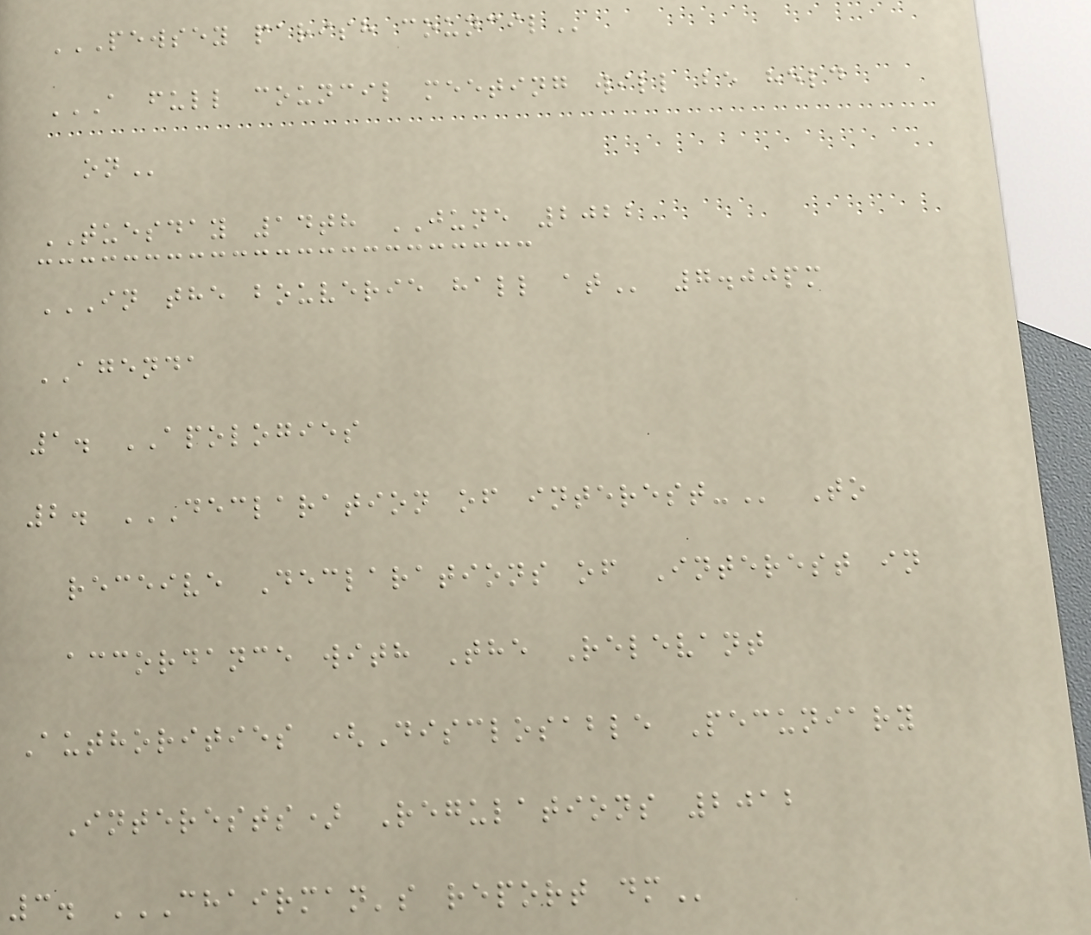PEWSEY PARISH COUNCIL
A FULL COUNCIL MEETING WILL BE HELD
ON
TUESDAY 14th JUNE 2022
IN THE BOUVERIE HALL AT 7.00pm
AGENDA
1. APOLOGIES
2. DECLARATION OF INTEREST- To
receive Declarations of Interest in
accordance with The Relevant
Authorities (Disclosable Pecuniary
Interests) Regulations 2012
3. CHAIRMAN'S REPORT DM
